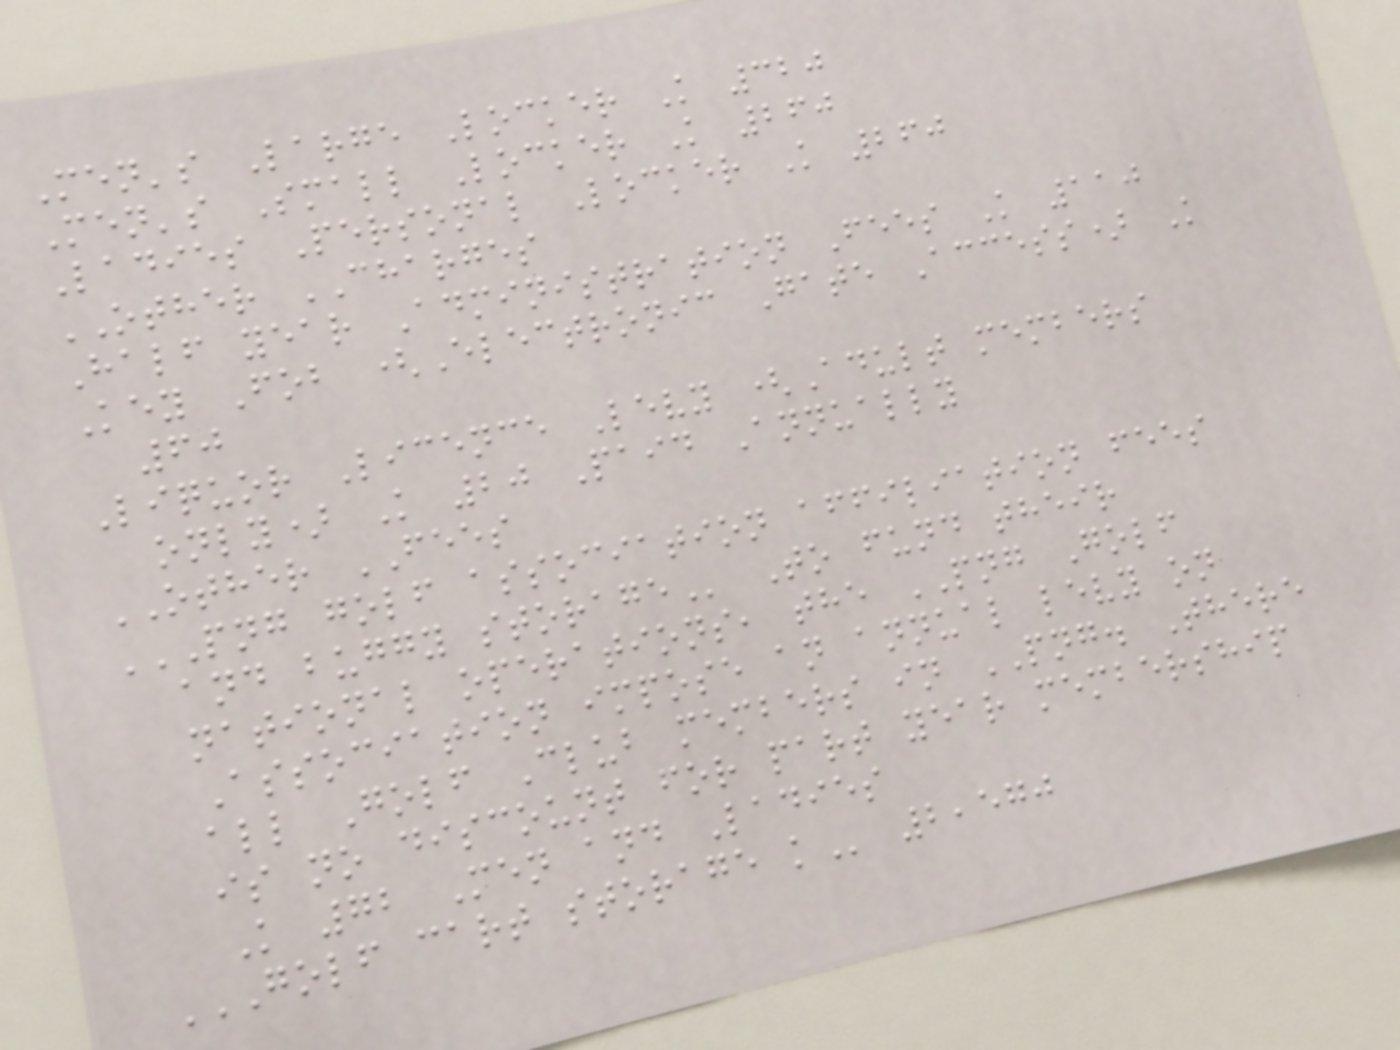Men's Large Locker K 320
Men's Small Locker K 260
Ladies Personal Locker K 260
OTHER CHARGES
Half year Administration Fees K 110
Key Fob (Electronic Gate Access) K
60
Liquor Licence Levy (Adult members
only) K 20 Paid Annually
OTHER FEES
PNG GOLF ASSOCIATION AFFILIATION FEES
AND BUGGY STORAGE To fund their
national operations, the PNG Golf
Association impose an annual levy on
all Golf Club members in PNG. There
is no discount for part year membership
K 72 Men and Ladies
GOLF CART STORAGE K 2,570
